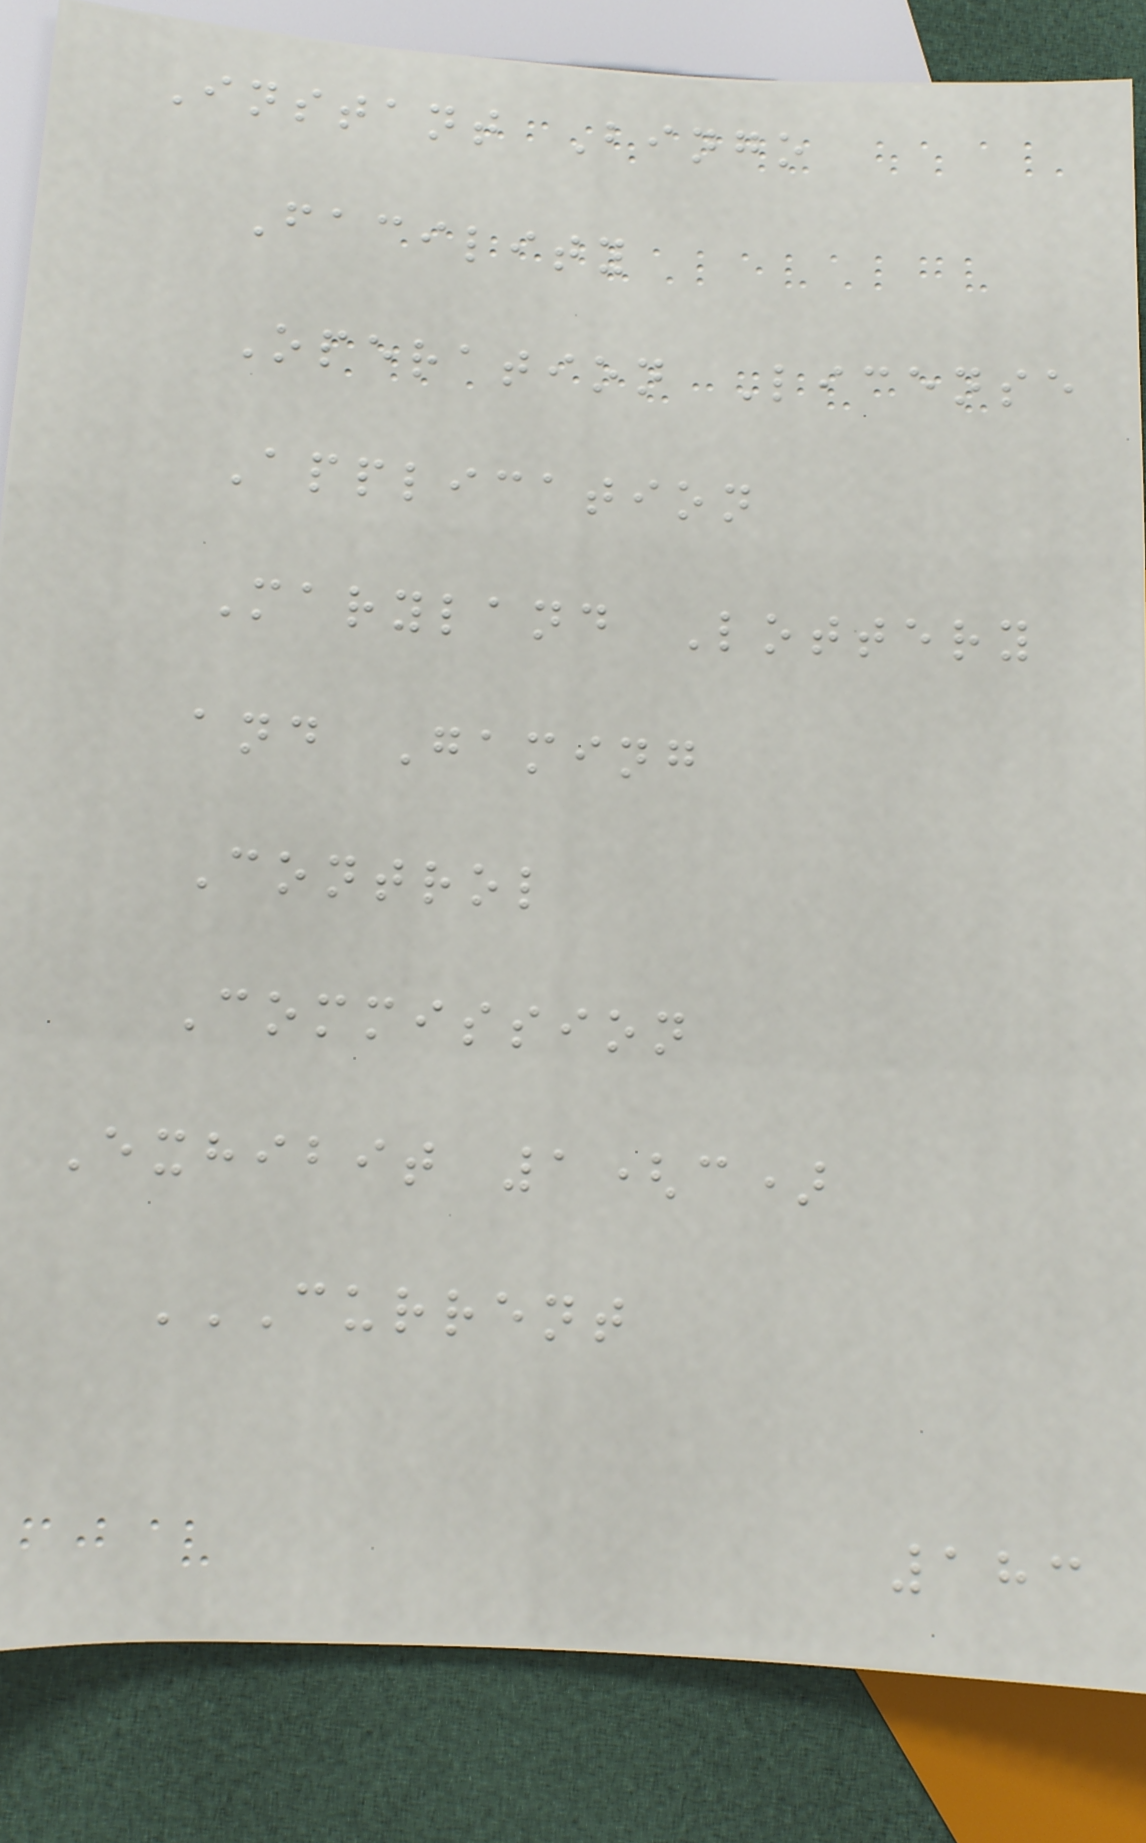Instant Bingo
Facility
Operation License
Application
Maryland Lottery
and Gaming
Control
Commission
Exhibit 1(c)
CURRENT
183
